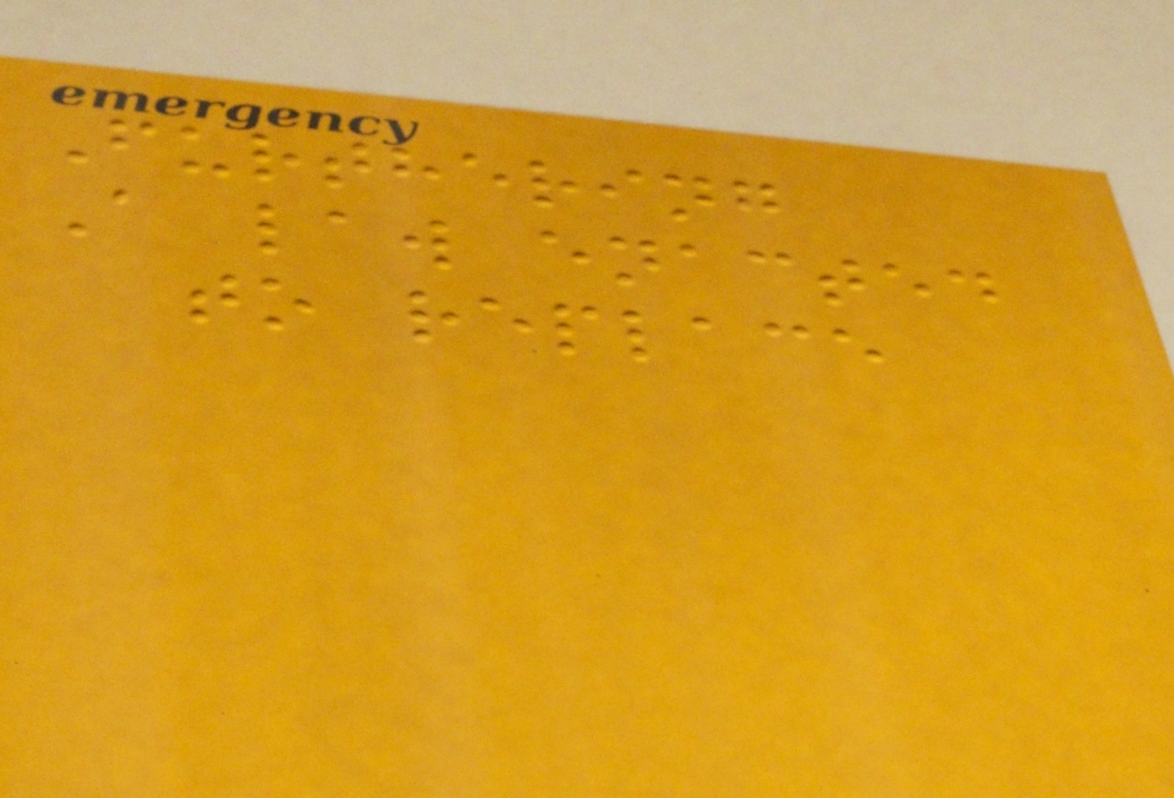Furthering
A law enacted
to replace
